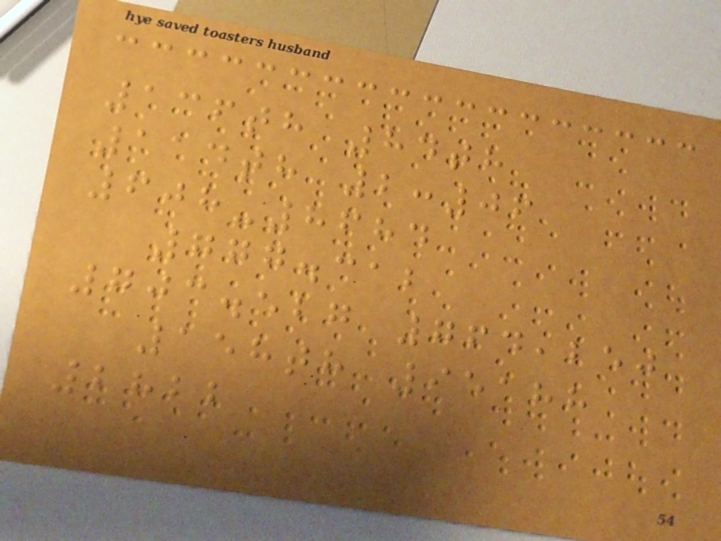136th 84th
114th 2:06
608-8684
777.312
703.527 764,250
158th 95188
2822
